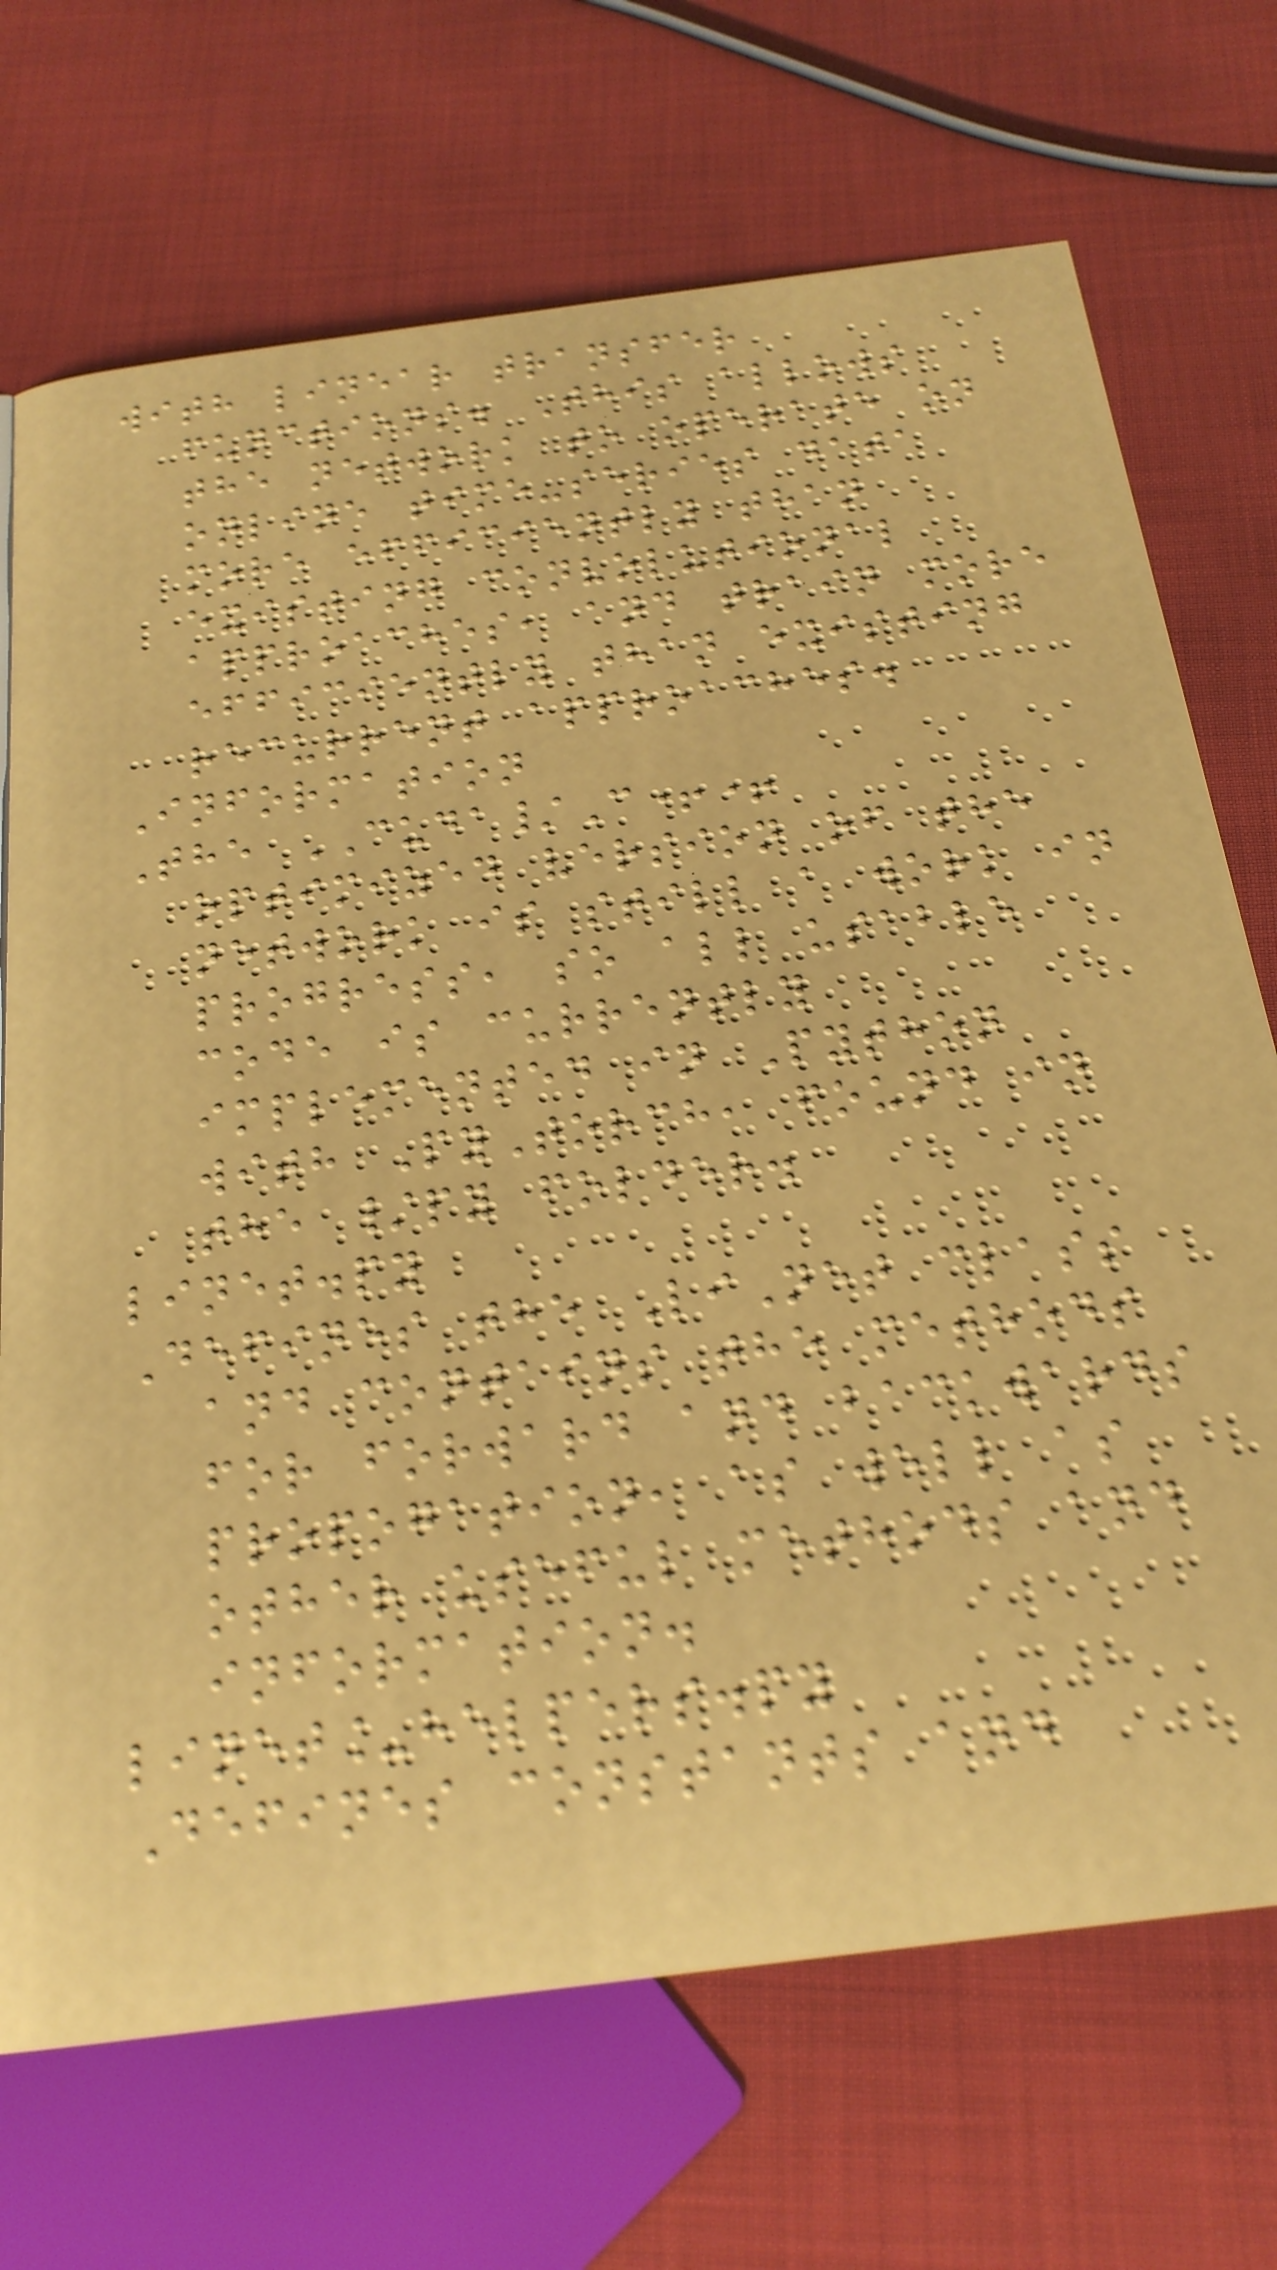with linear transfer
functions. This allows
the network to operate on
online time-series data
more efficiently than
existing convolutional
approaches, and train more
efficiently than existing
recurrent approaches.
Information
The CUDA/C++
optimized version of the
network is still a work in
progress, so all usable
code is currently
implemented in Python
with PyTorch, found in
the /py folder.
linet.py
Defines the LiNet class
and contains the methods
for forward and backwards
propogation, as well as
other useful methods and
information.
linet_helpers.py
Defines constants and
